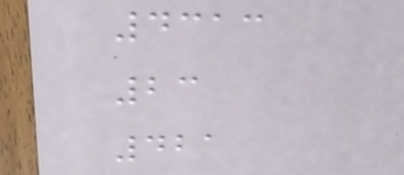4313
23
421
